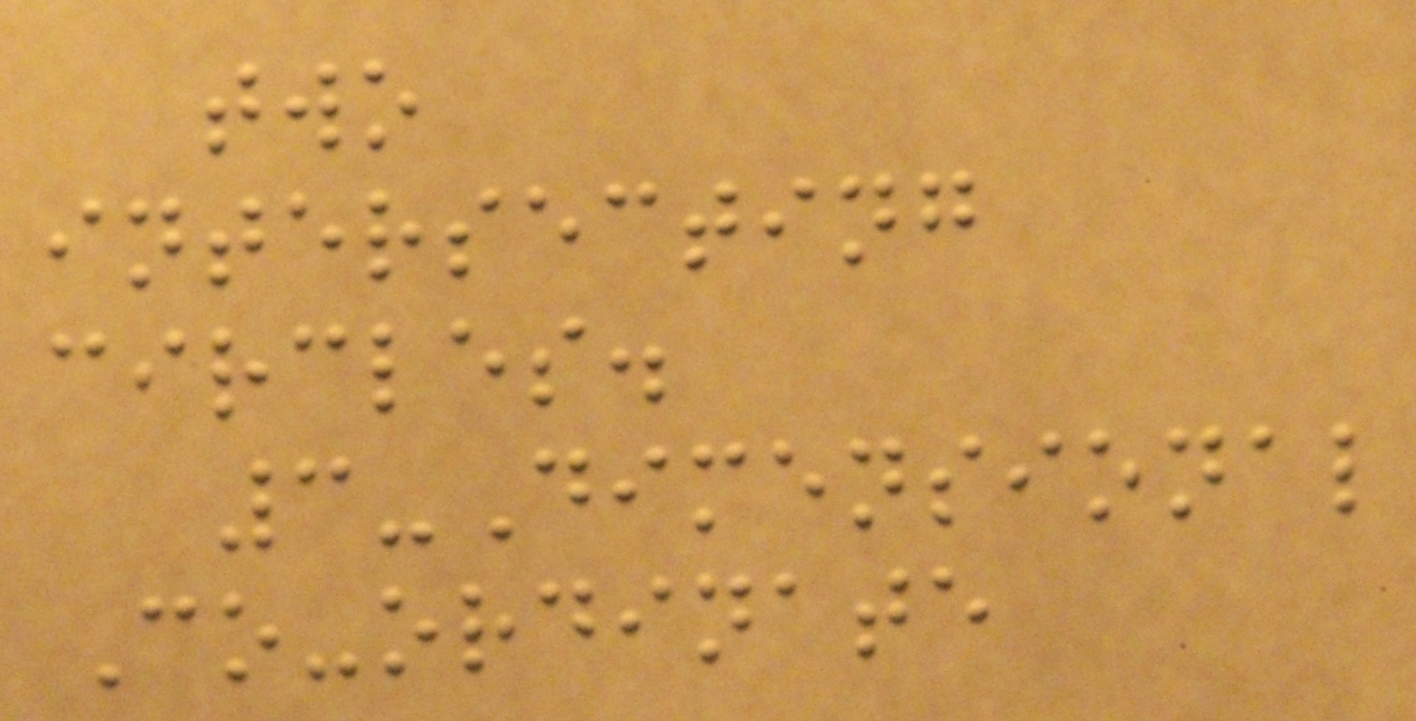two
intersecting
circles.
3-Dimensional
Co-ordinate
